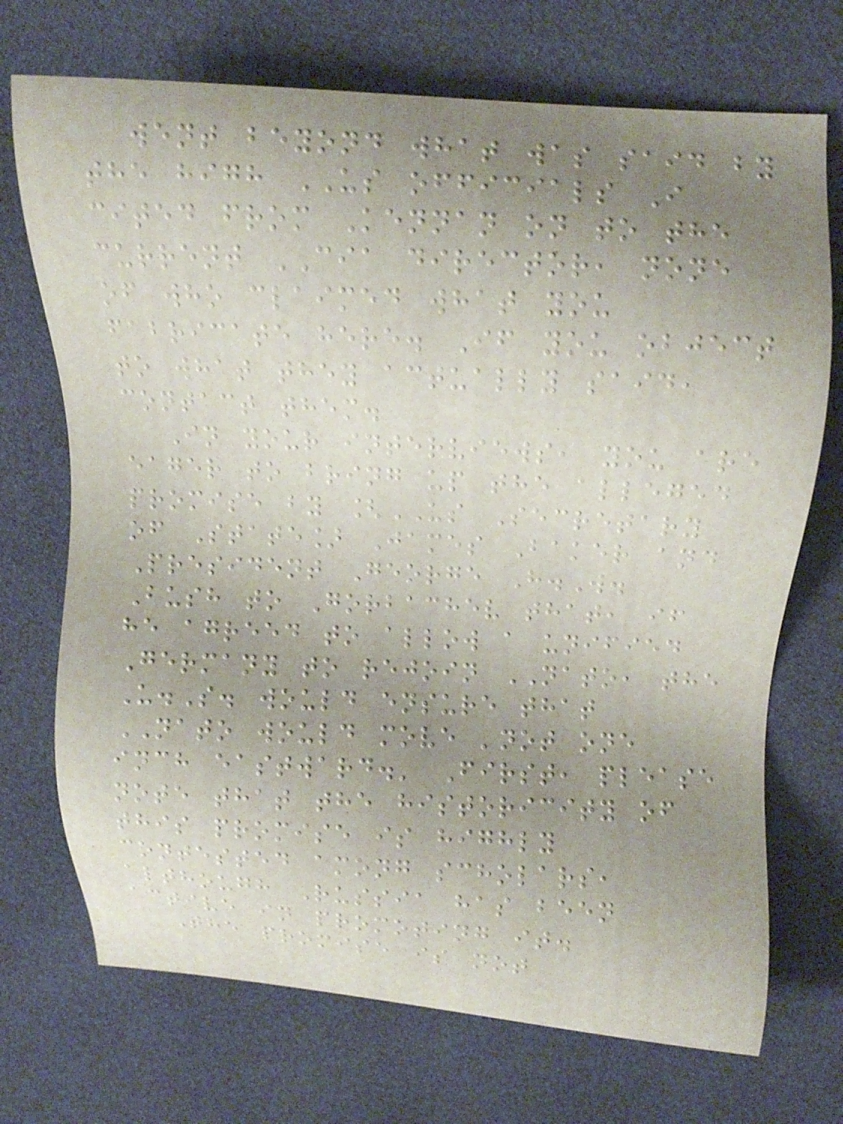went beyond what was said by
the high US officials I
cited from Kennan on to the
current CIA director, none
of who claimed what you
fabricate here. If you object
to what they actually said,
contact them.
In your interviews, you are
eager to bring up the alleged
promise by [US Secretary
of State] James Baker and
President George H.W.
Bush to Gorbachev that, if
he agreed to allow a unified
Germany to rejoin NATO, the
U.S. would ensure that
NATO would move 'not one
inch eastward.' First, please
note that the historicity of
this promise is highly
contested among scholars,
although Russia has been
active in promoting it.
The promise is not
